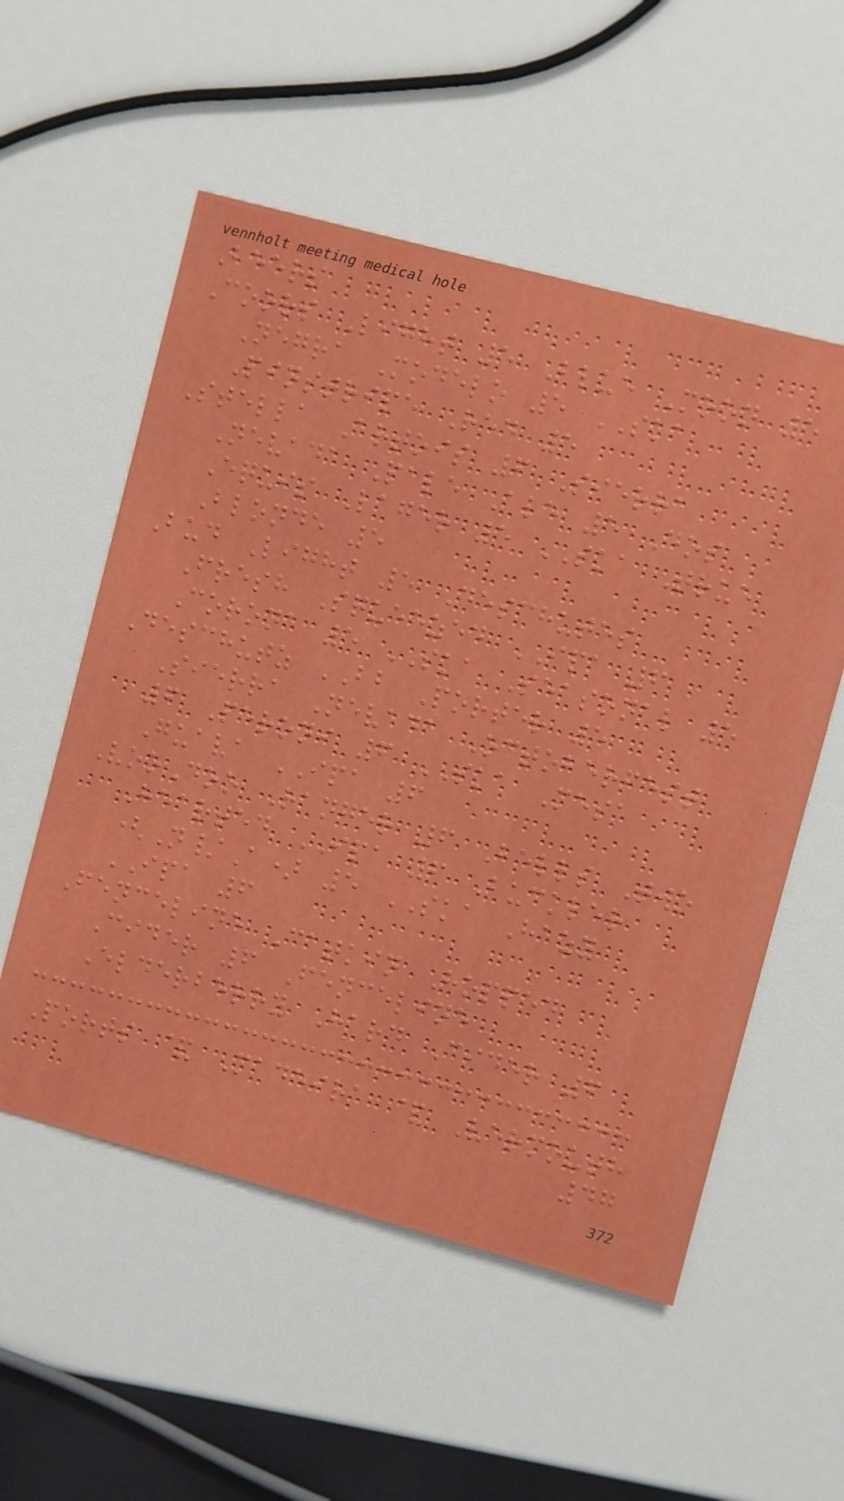Beers
Coors Light 5 Blue Moon 5
Negra Modelo 5 SKA
Pinstripe Red 5
Stella Artois 6 Sierra
Nevada Pale Ale 5 Dos
Equis Lager 5 SKA True
Blonde 5
Bud Light 5 Deschutes
Fresh Squeezed IPA 6
Corona 5 SKA Seasonal 5
Deschutz BB Porter 5
Sierra Nevada Octoberfest
6 Peroni 6 SKA Mesa
Guava IPA 6
VooDoo Ranger 6 Bells Two
Hearted IPA 6 Buckler
(N/A) 5 SKA Hazy
IPA 6
Fenceline Catkin Hopped
Cider 6 Fenceline
Elderberry Hard Cider 6
Ports & Madeira & Vermouth
47
